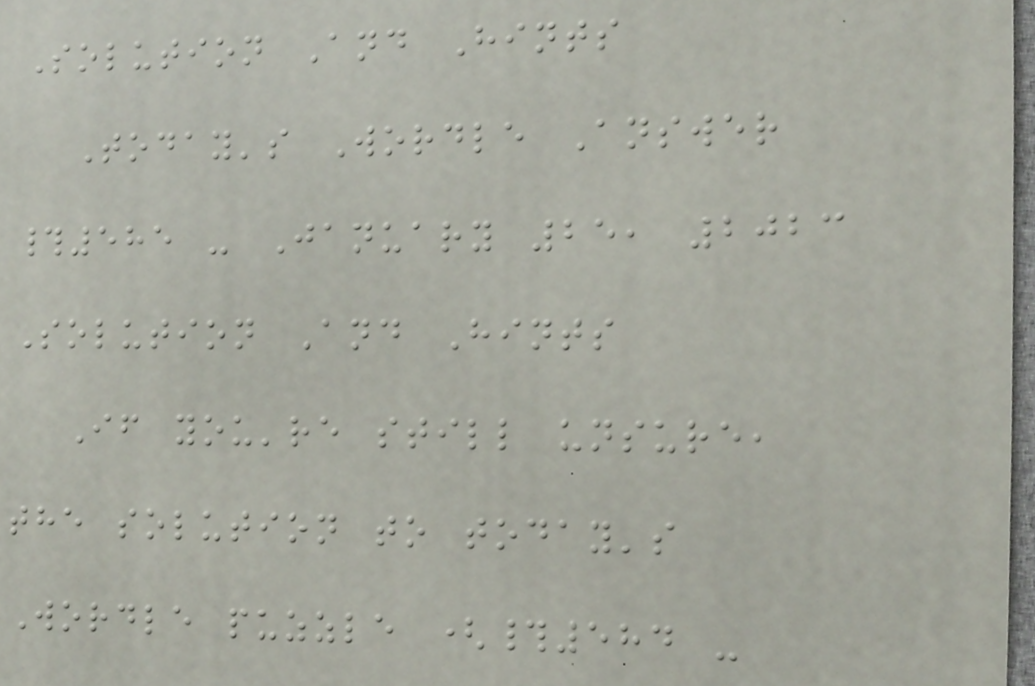Solution And Hints
Today's Wordle Answer
#585 - January 25, 2023
Solution And Hints
If you're still unsure,
the solution to today's
Wordle puzzle (#584 -
